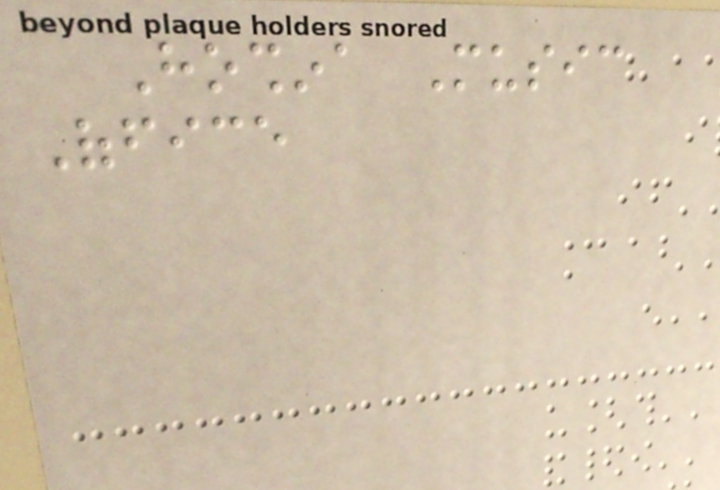Hoshina Music
Office
